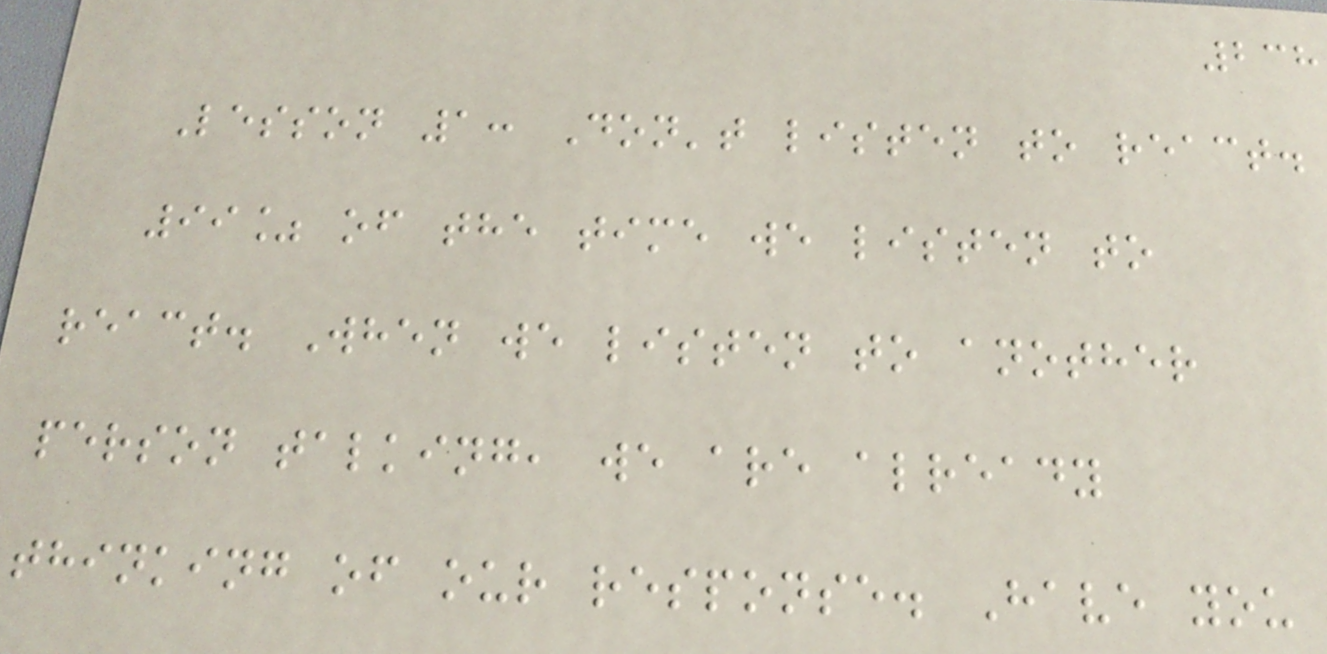238
Lesson 1: Don't listen to react.
99% of the time we listen to
react. When we listen to another
person talking, we are already
thinking of our response. Have you
